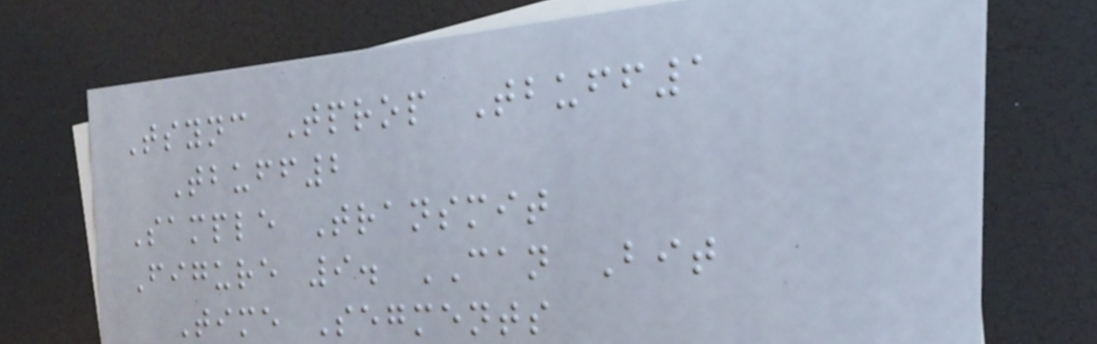Tsync Tprop Tbuff1
Tbuff2
Sample Transmit
Figure 9. CAN Bit
Time Segments
